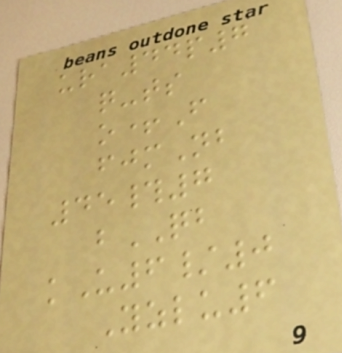ura44p7
q-ts
o+F
fjmNb
45#7
bQB
kU6/0
Yzlu6
